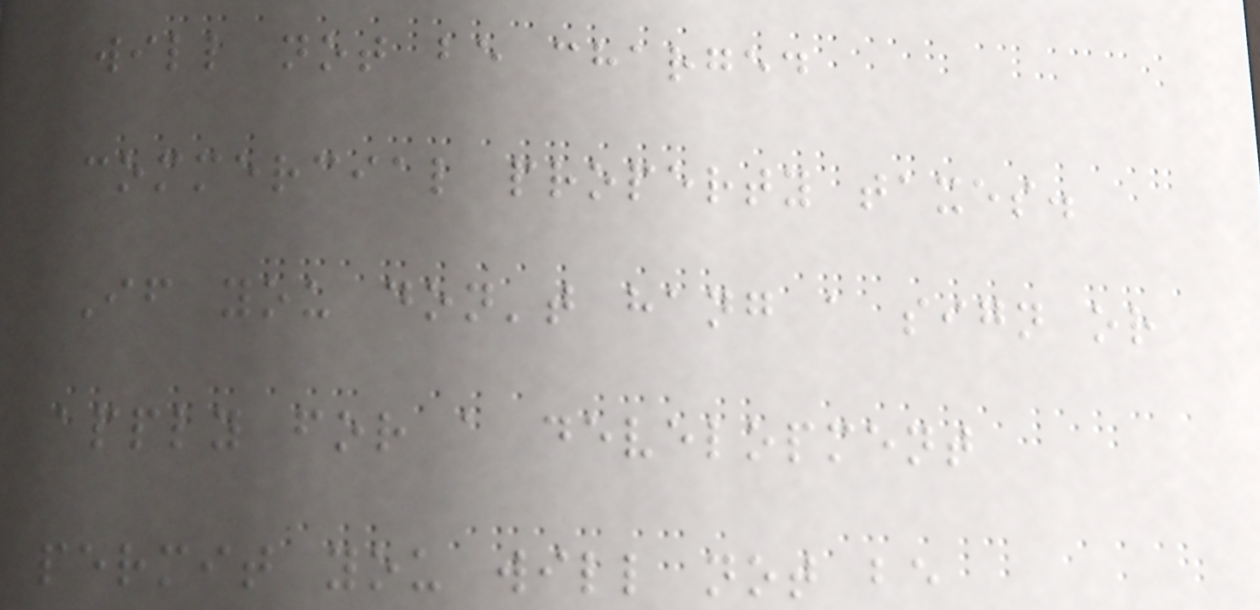will not be charged
commercial property taxes.
If you don't hang a sign or
apply for a development
permit you will not be
